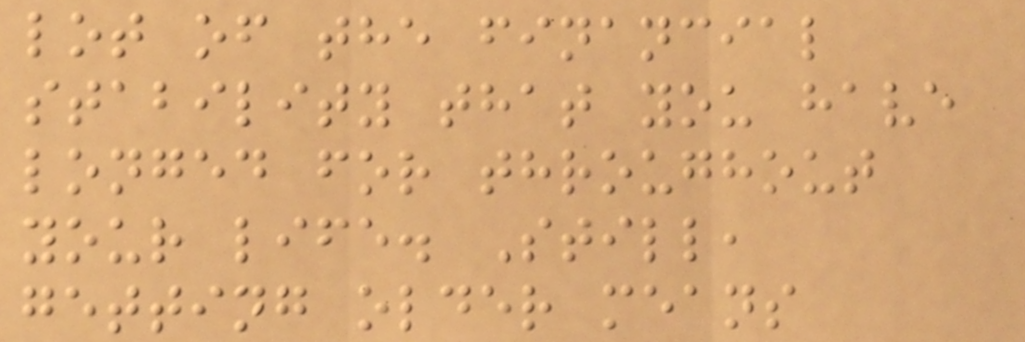lot of the financial
stability that you have
longed for throughout
your life. Still,
getting older means
